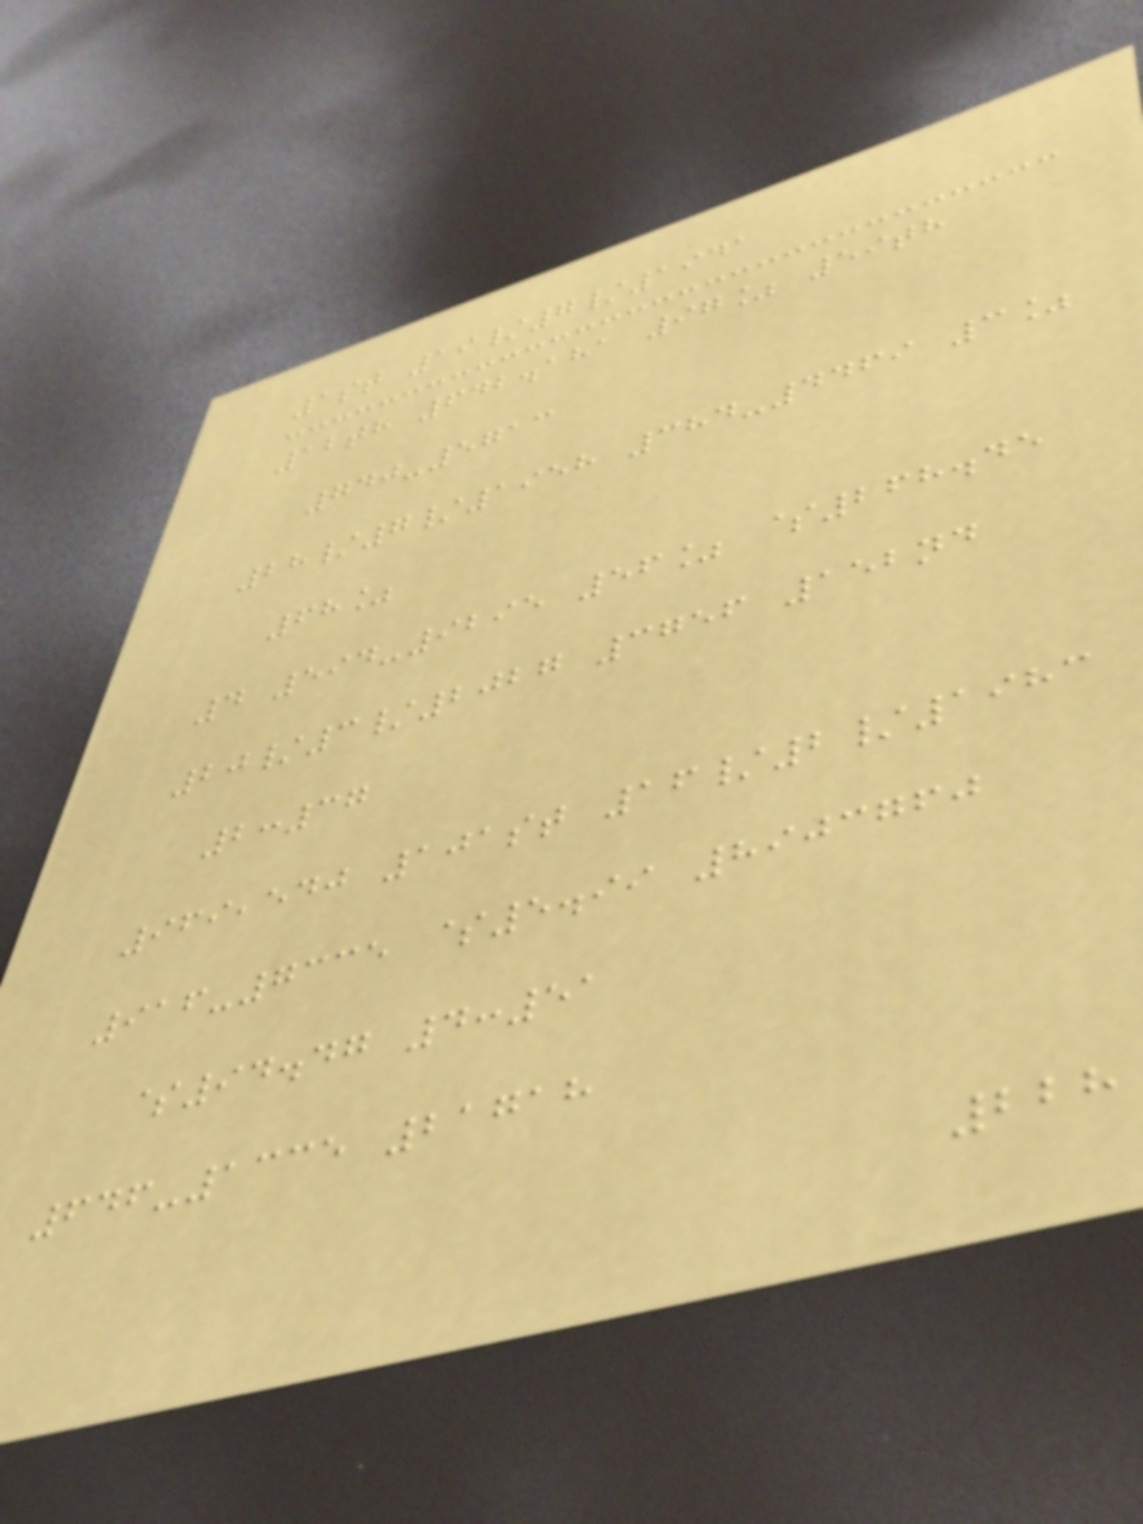1st 19/7/1941
12th 642.181 97% 59th
740-5713
28/7/1958 384-4469 3%
68%
4 594-9295 56% $268.45
20/3/2027 3756 152nd
2:37
969,540 101st 16/2/1983
916-7335 $5.99 8903760
$94.47 4:51
646-1335 21718
228
